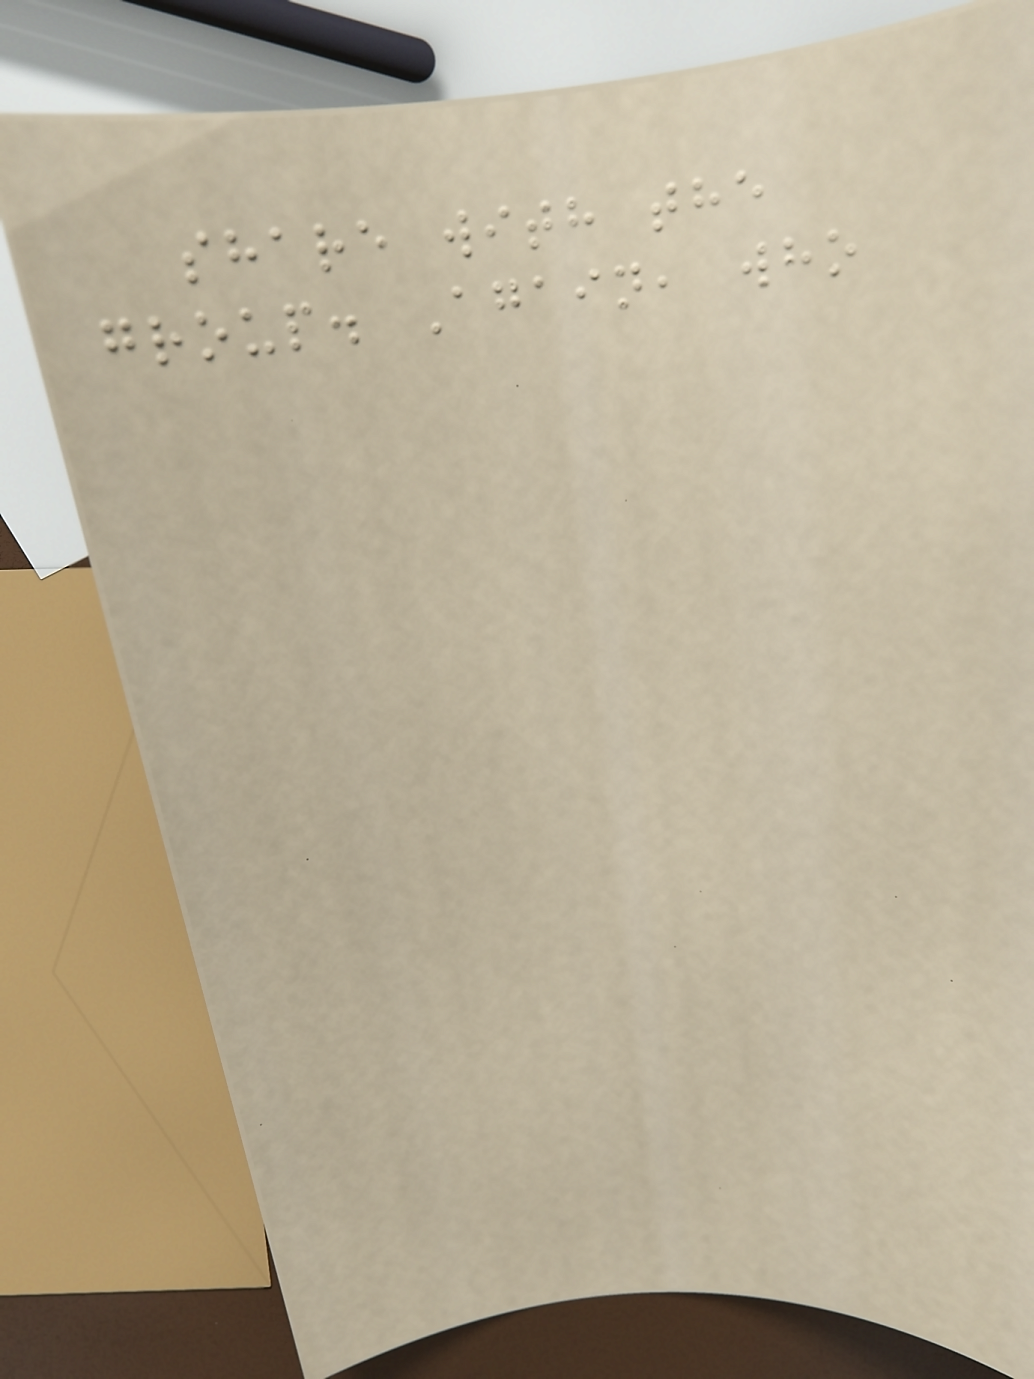share with the
group. Again, who
